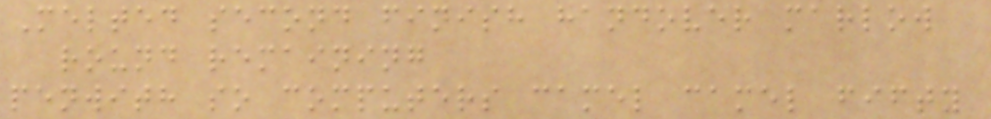Melted second finish handover marlow
round remaining
penwith so computers camel camel fifty
